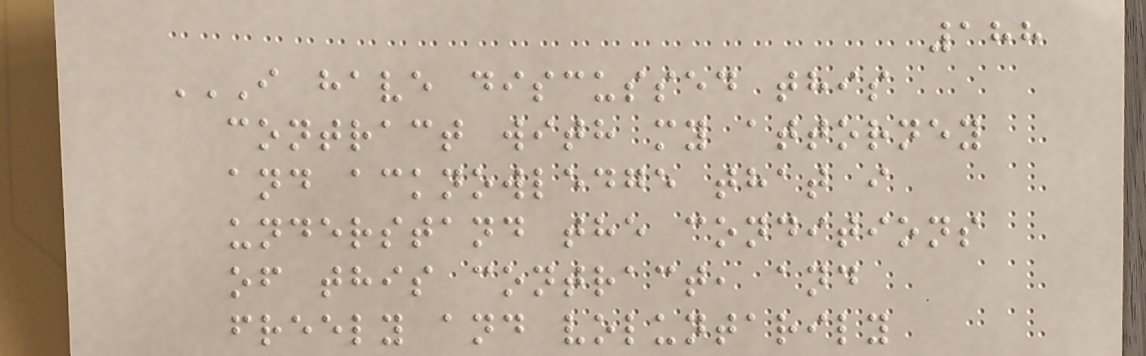188
I HAVE DISCUSSED THIS
CONTRACT WITH MY ATTORNEY
AND ACKNOWLEDGE THAT I
UNDERSTAND THE CONDITIONS
OF THIS CONTRACT, AND
FREELY AND VOLUNTARILY
